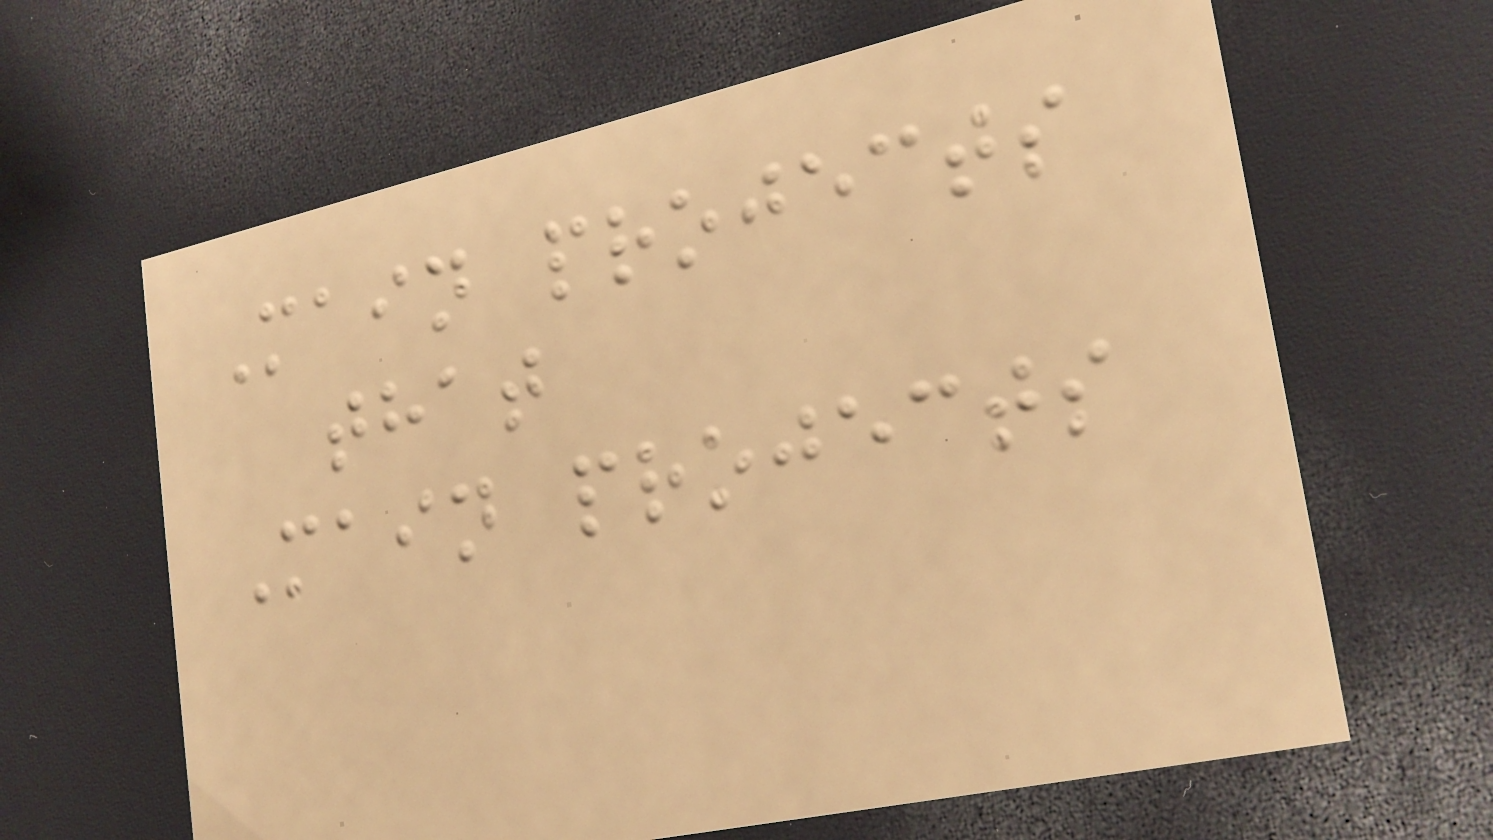Main projects
that
Main projects
